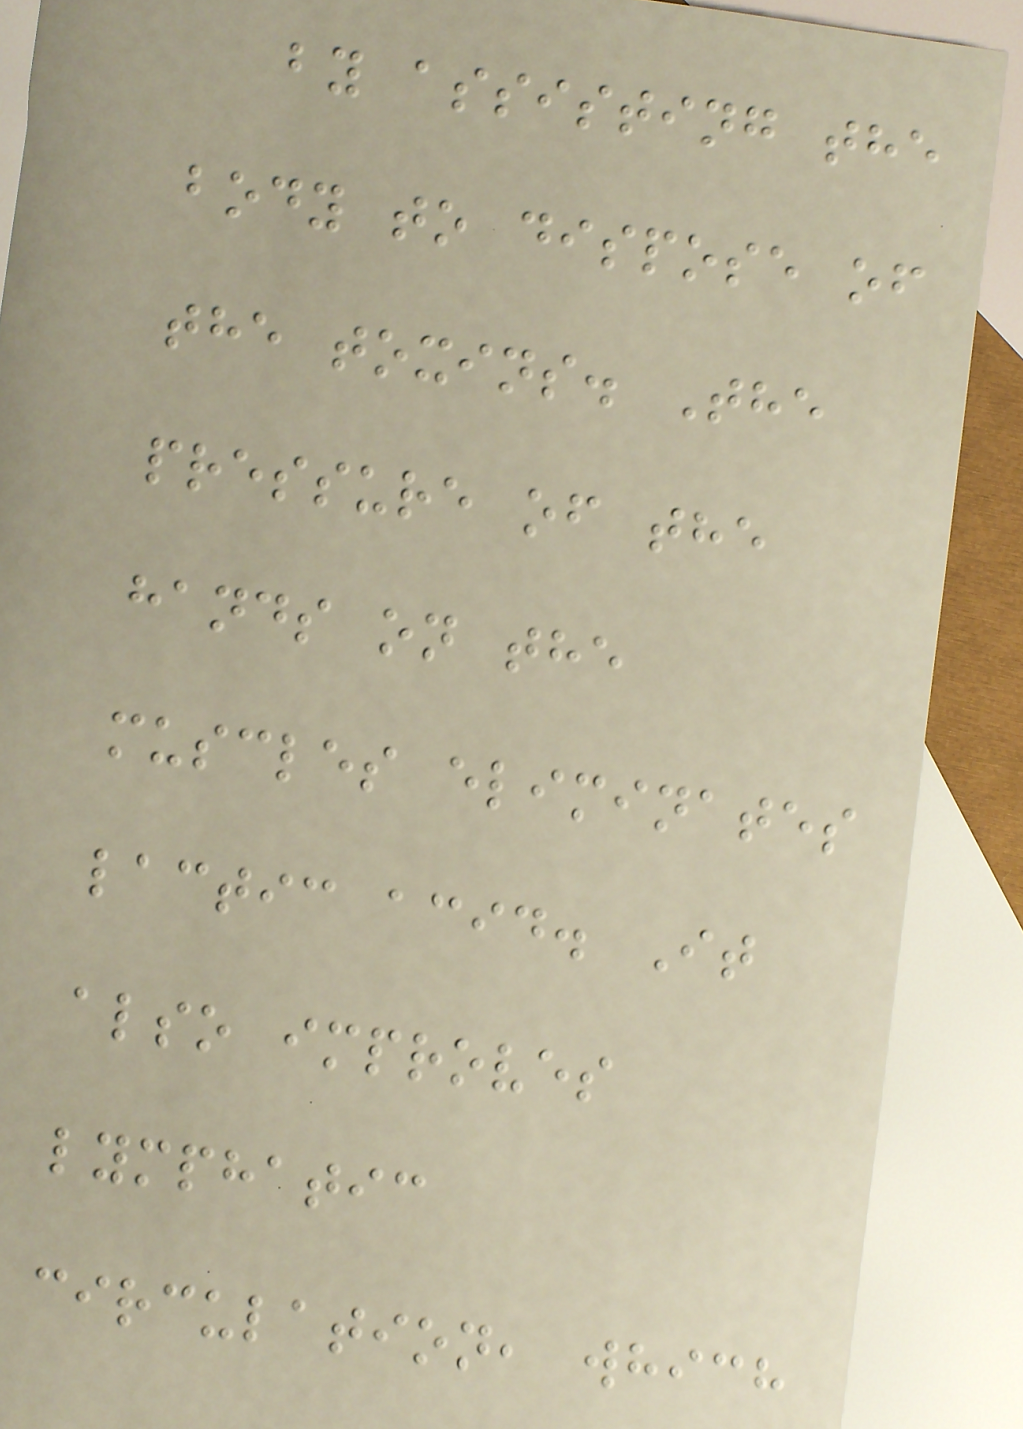by assisting the
body to dispose of
the toxins. The
pressure of the
hands on the
muscles eliminates
lactic acid. It
also improves
lymphatic
circulation, which
